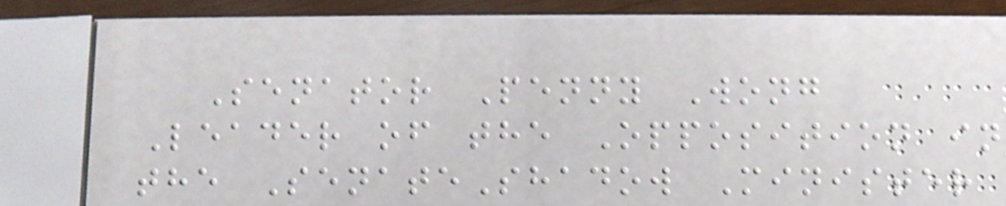Senator Penny Wong
Leader of the Opposition in
the SenateShadow Minister
